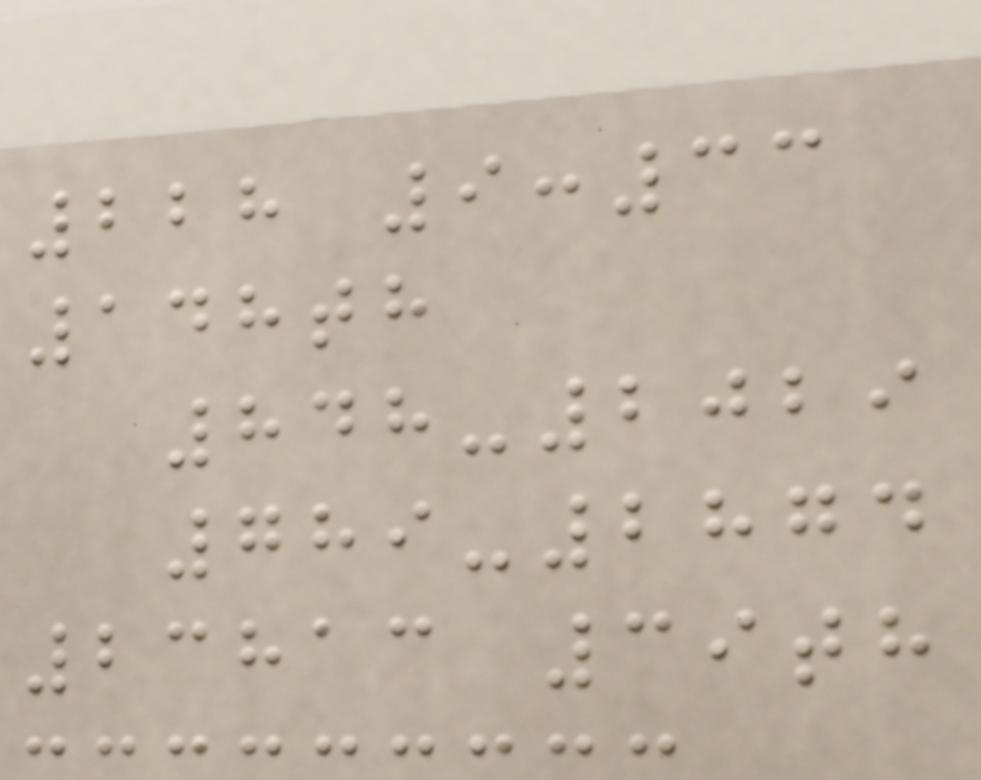228 9:33
148th
848-2029
789-2874
23813 39th
